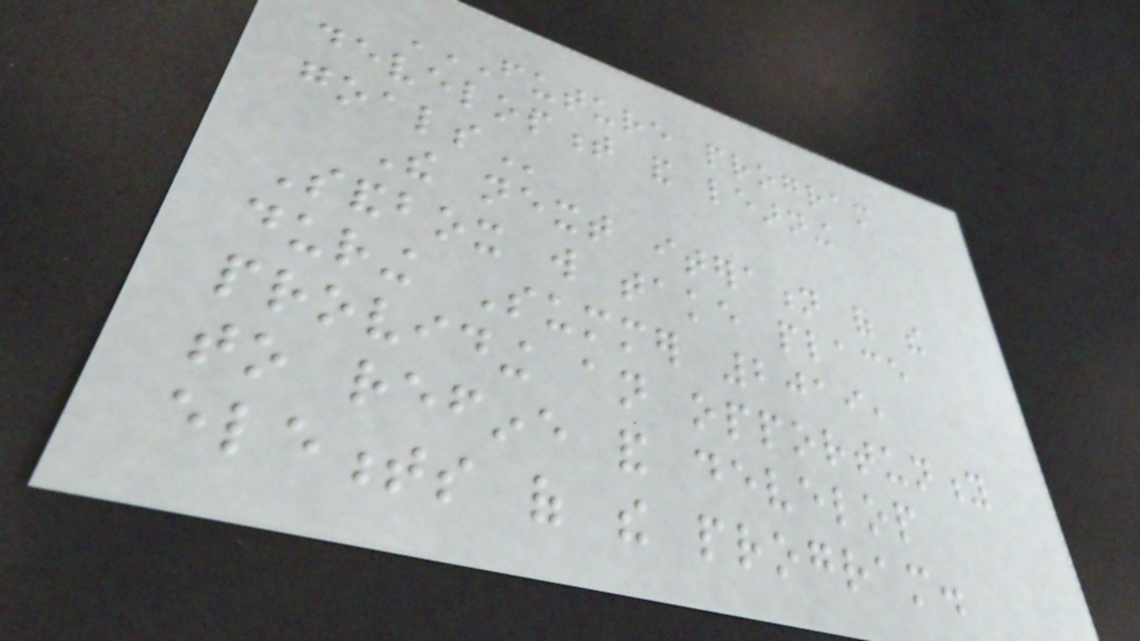FUTURE PROGRAM
DEVELOPMENT AND LEARNING
GOALS
The next iteration of the
Sandbox will take place
during Summer 2019,
providing an opportunity
to refine and develop
elements of the program.
